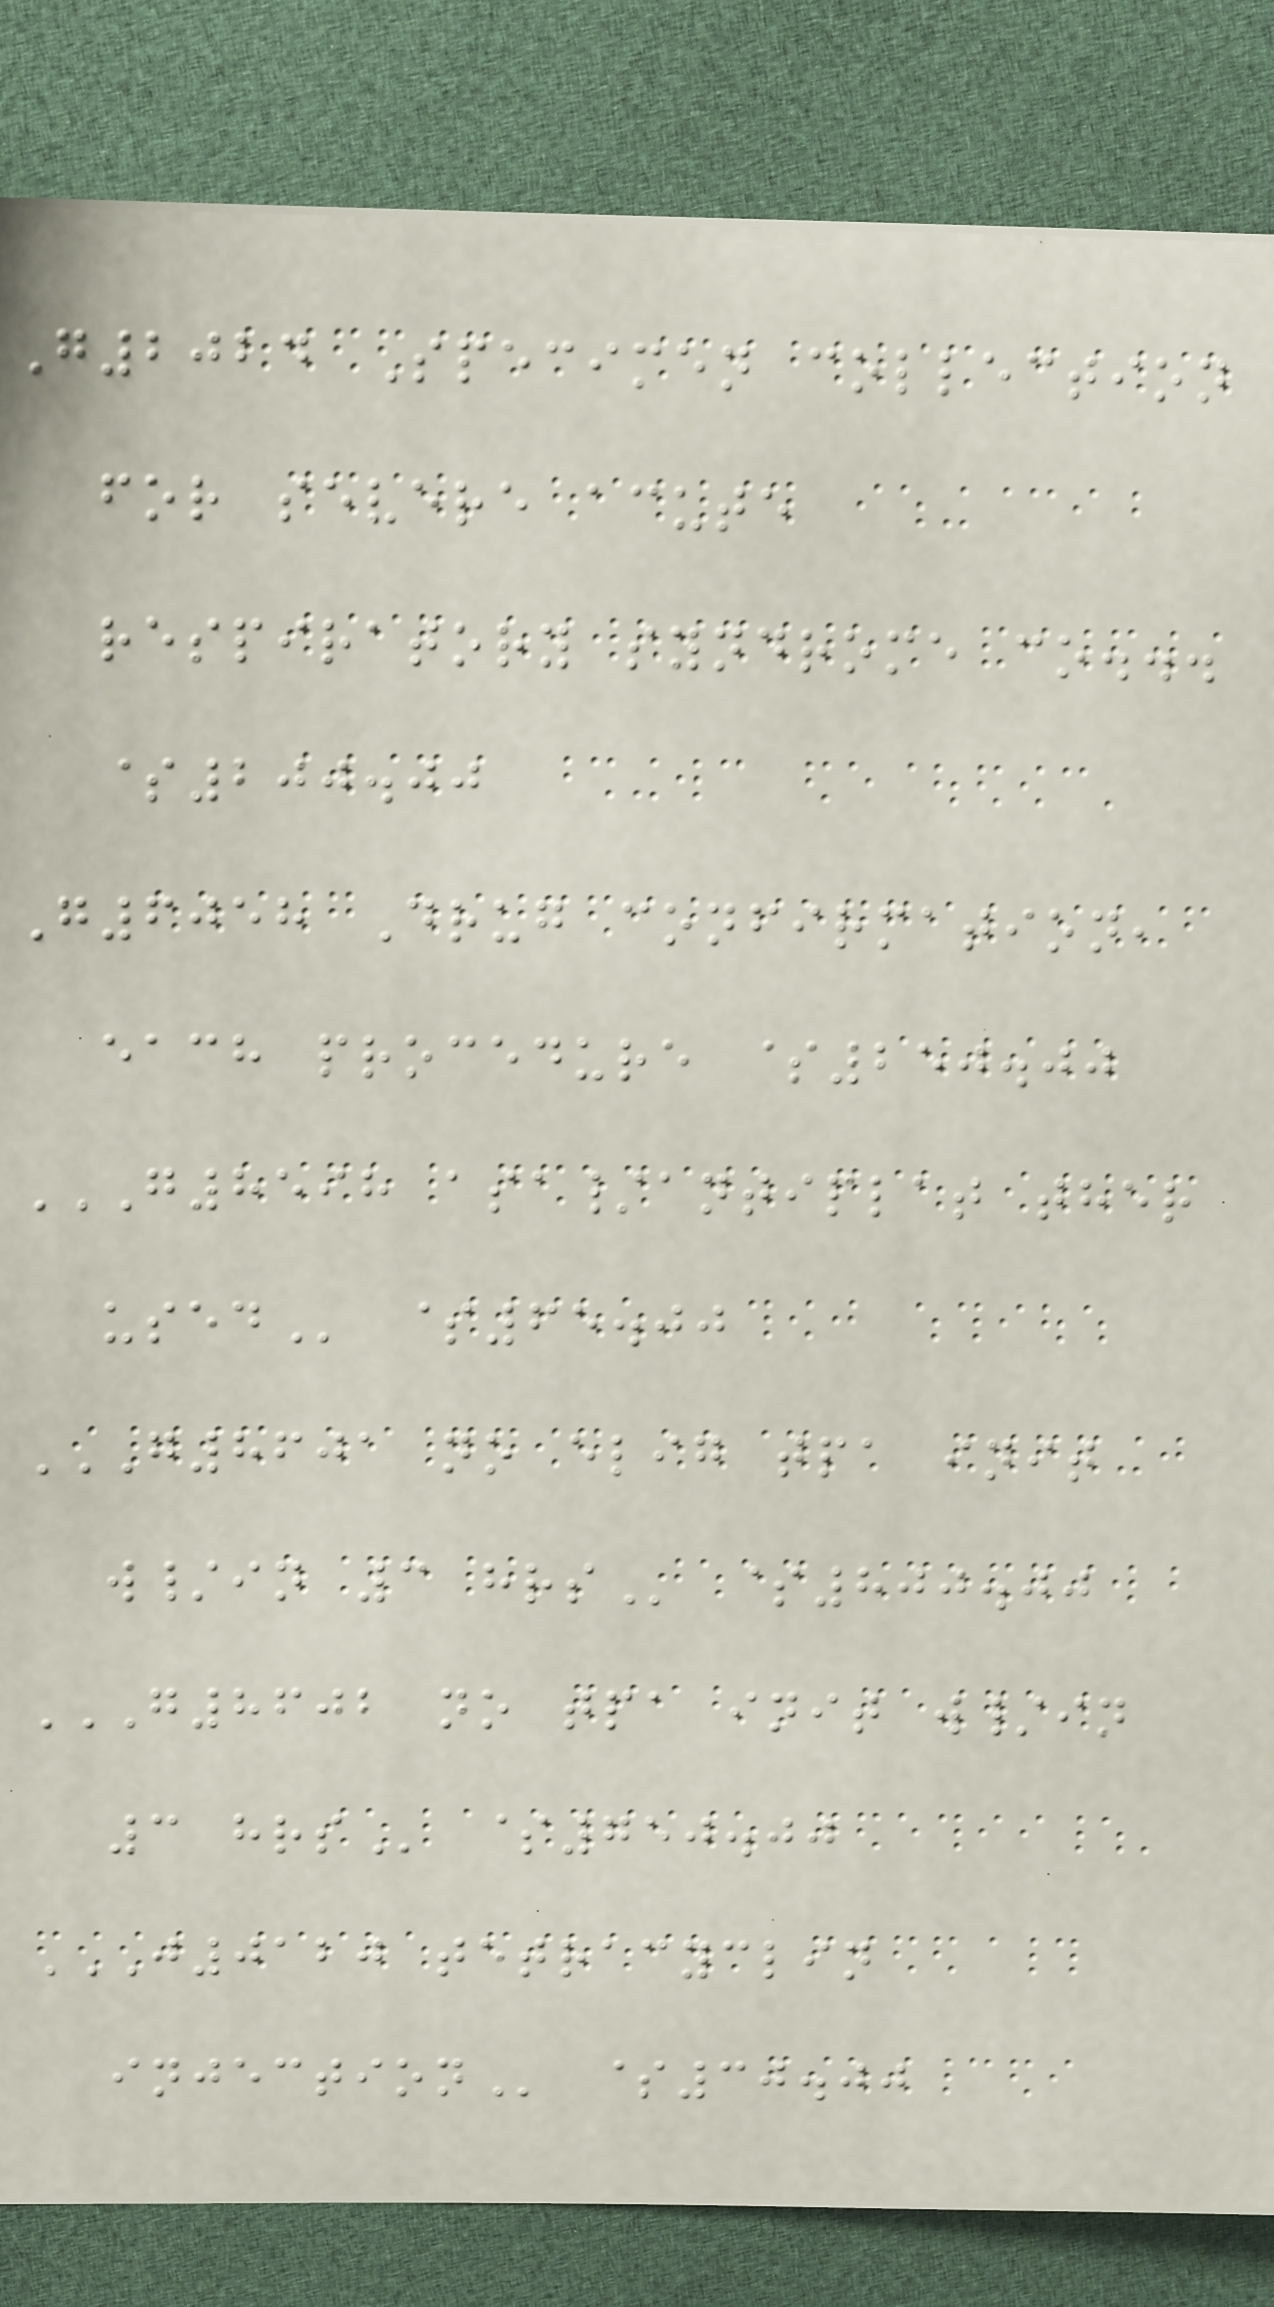G2024 Specimen collection
for severe acute
respiratory syndrome co...
$200.00
G6058 Drug confirmation,
each procedure $250.00
G8598 ASA/ANTIPLAT THER
USED $65.00
G8601 NO ELIG TPA INIT
W/IN 3 HRS $800.00
G8602 NO TPA INIT W/IN
3 HRS $750.00
J0120 TETRACYCLIN
INJECTION $30.00
